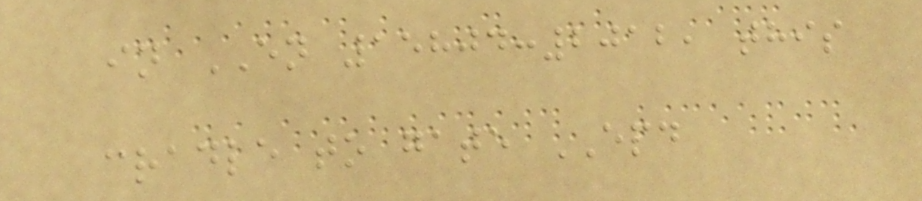in EN 15804:2012, this
cradle to gate EPD
